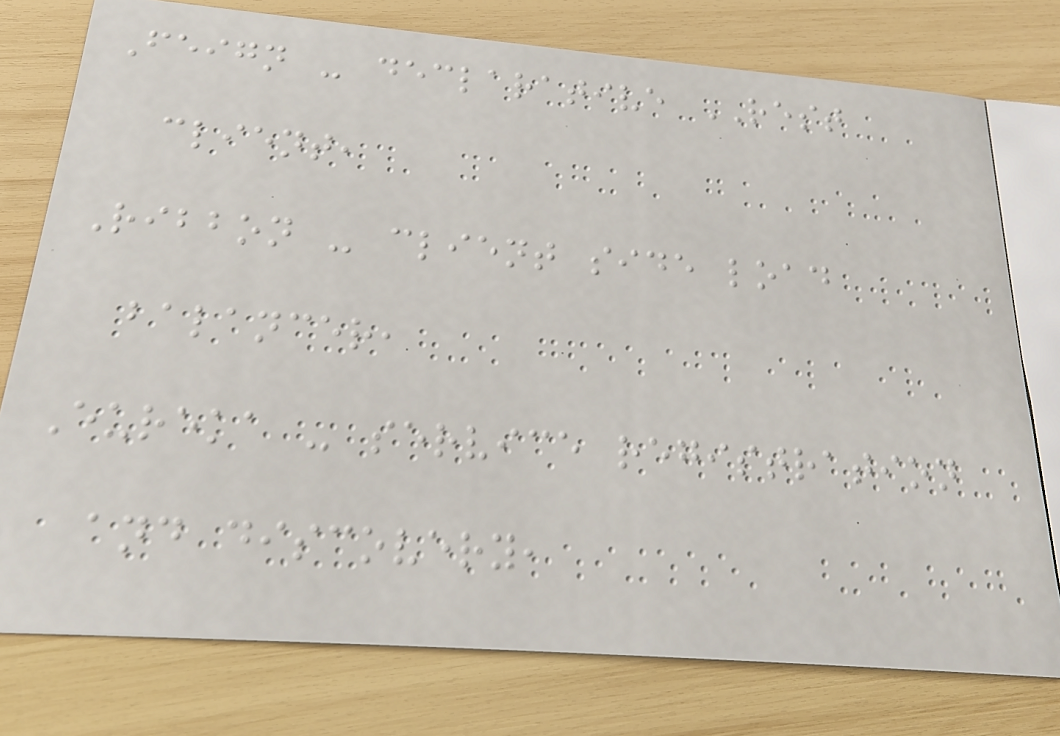Feign - declarative REST
client,
Ribbon - client side load
balancer,
Eureka - service registration
and discovery,
